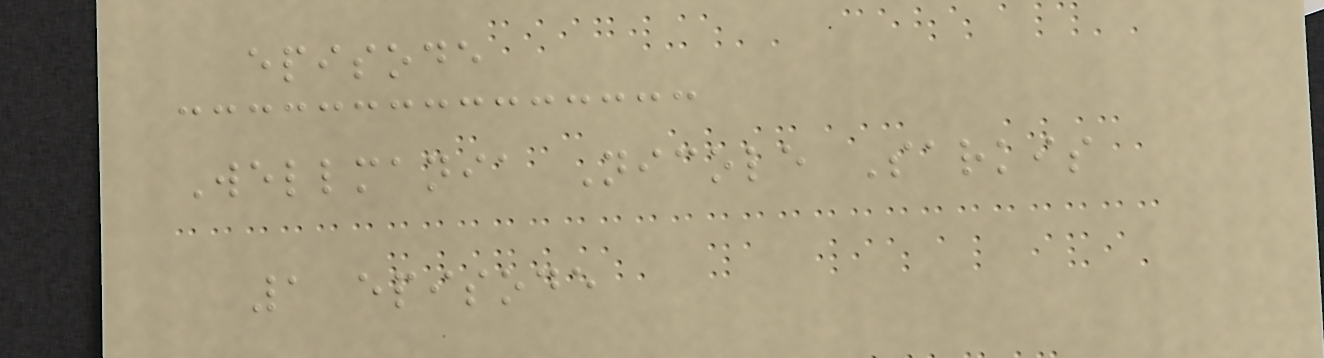episode
Wellmania Nicole Sarkis
1 episode
